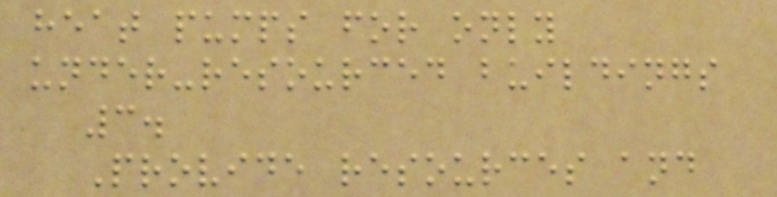heat pumps for only
under-resourced buildings
3.
Provide resources and
